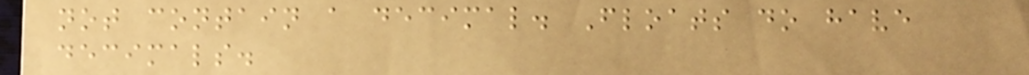not contain a decimal. Floats do have
decimals.
